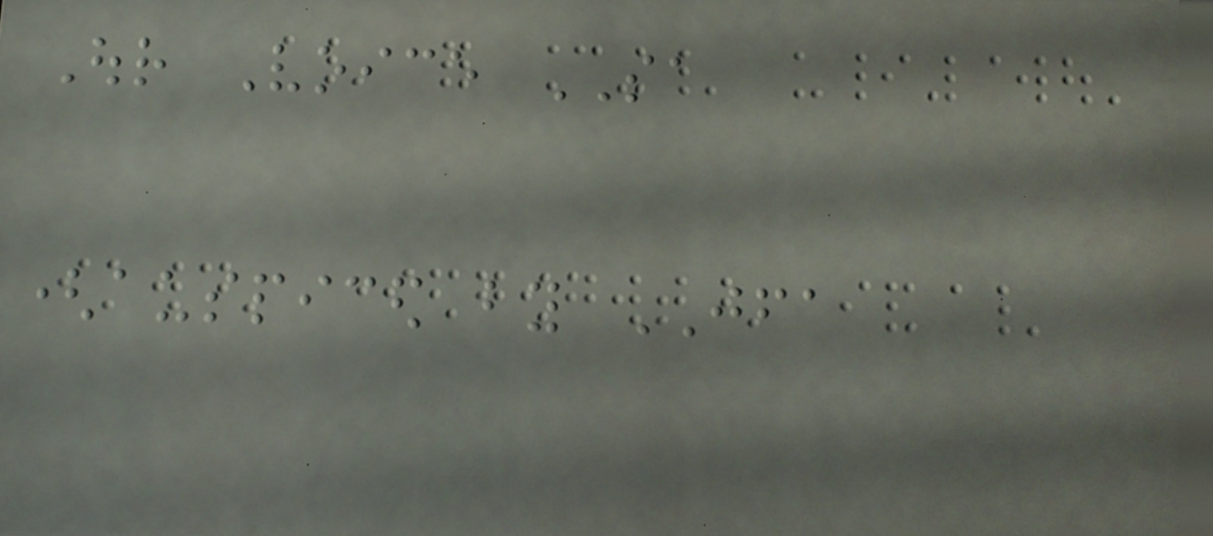Our Voice SA
(auspiced by JFA
